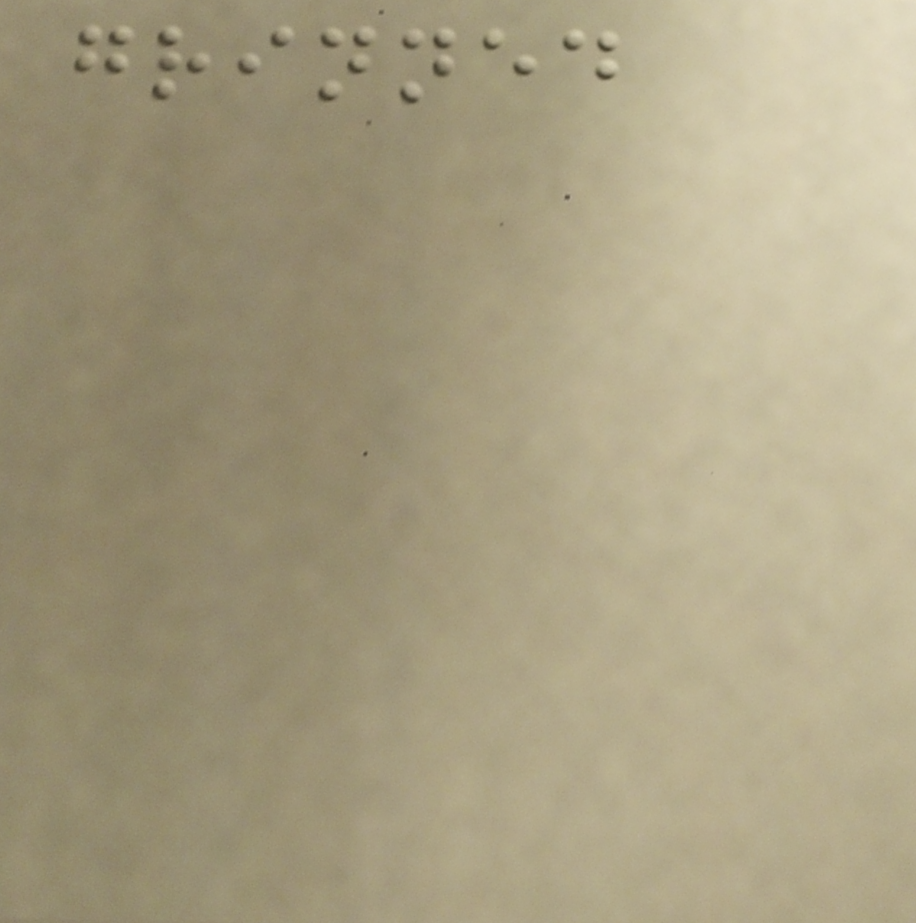grinned
